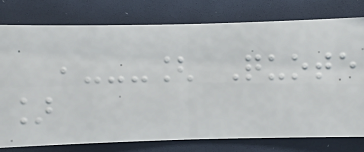,---[ Quote
]
